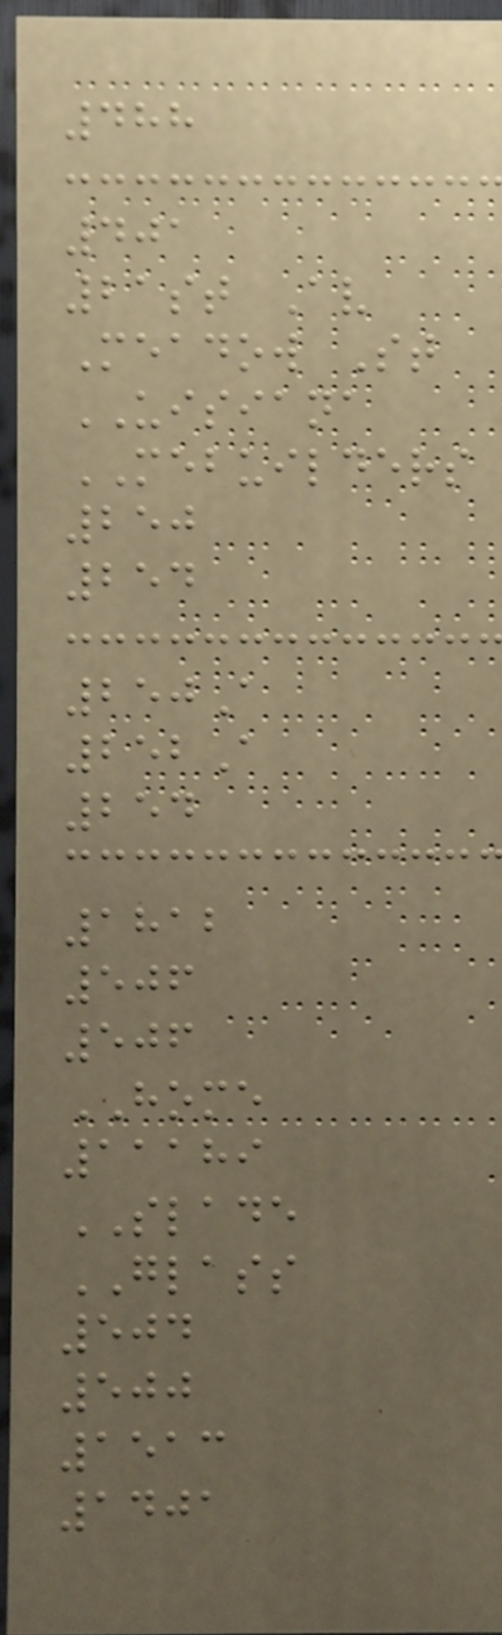488
401
21st Av
Meadow St
UISIANA
MEBUILDERS
250
254
250A
252A
254
1812
506
506
HOME
11189
SLADE
GLASS
504
500
1513
1401
